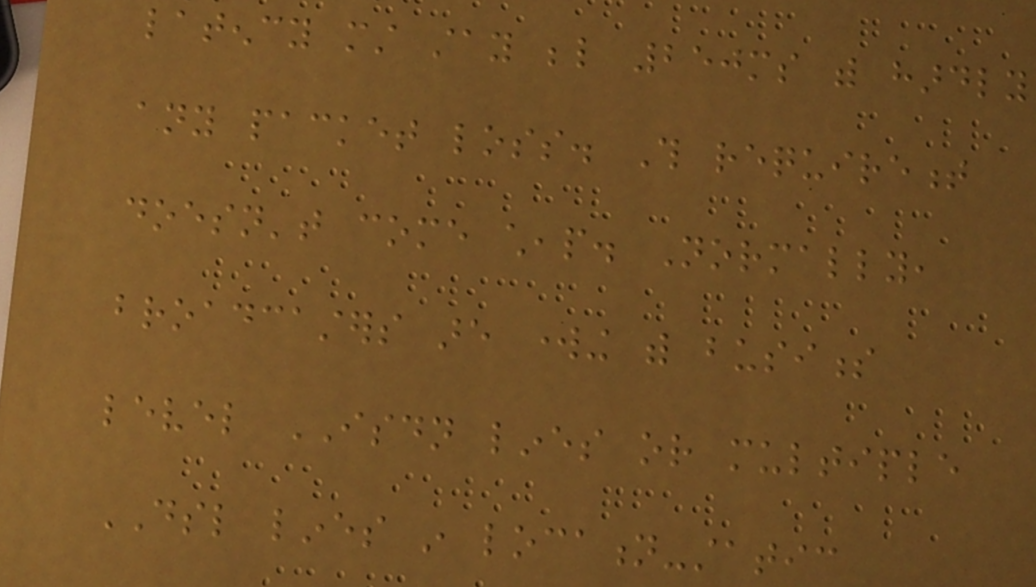latency must stay below 250ms with hardly
any packet loss. This requirement
doesn't come cheap. Normally,
broadcasters are working with business
level ISDN lines or multiple
DSL lines in location-static
